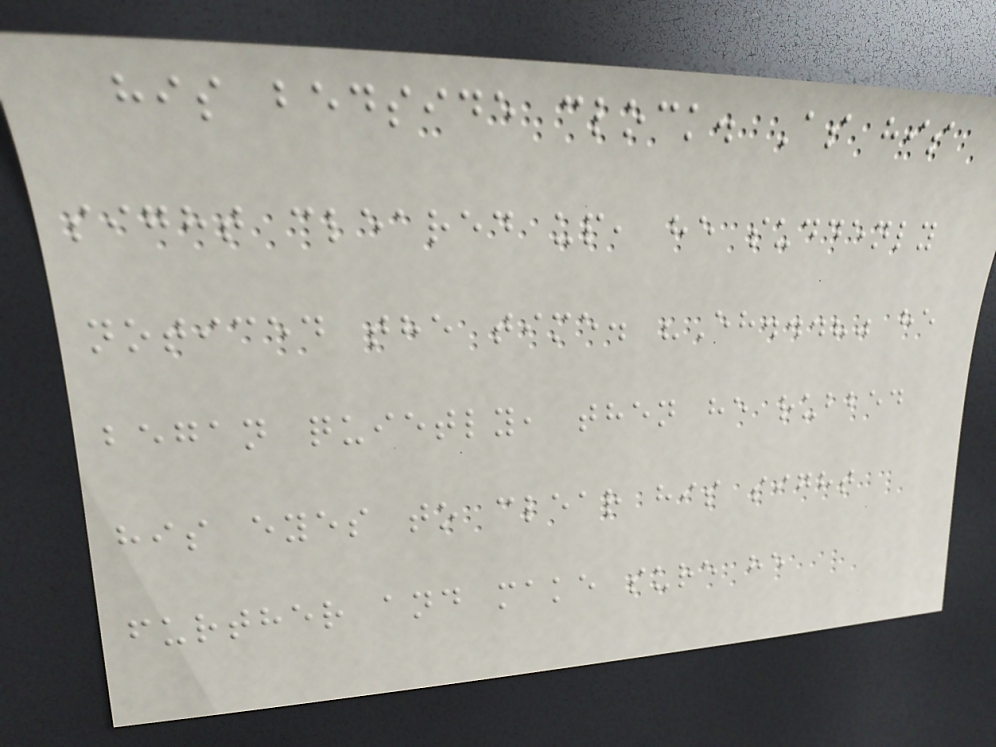his bedside clock. As his
sight cleared up, he suddenly
noticed the time. "Eh...?" he
began quietly, then he rubbed
his eyes to clear his sight
further and make sure he
